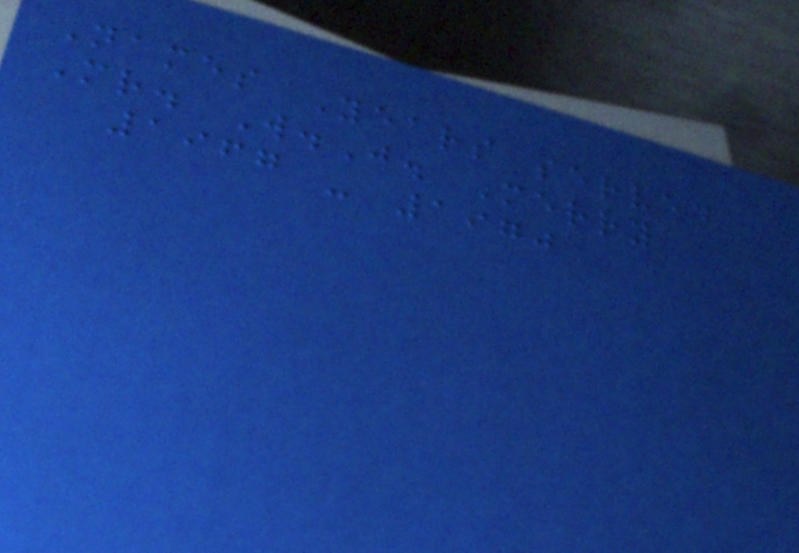Names Years served
Mr. W.J. Merry
1967 - 1970
